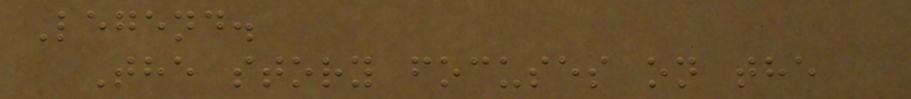Legend.
The story focuses on the
